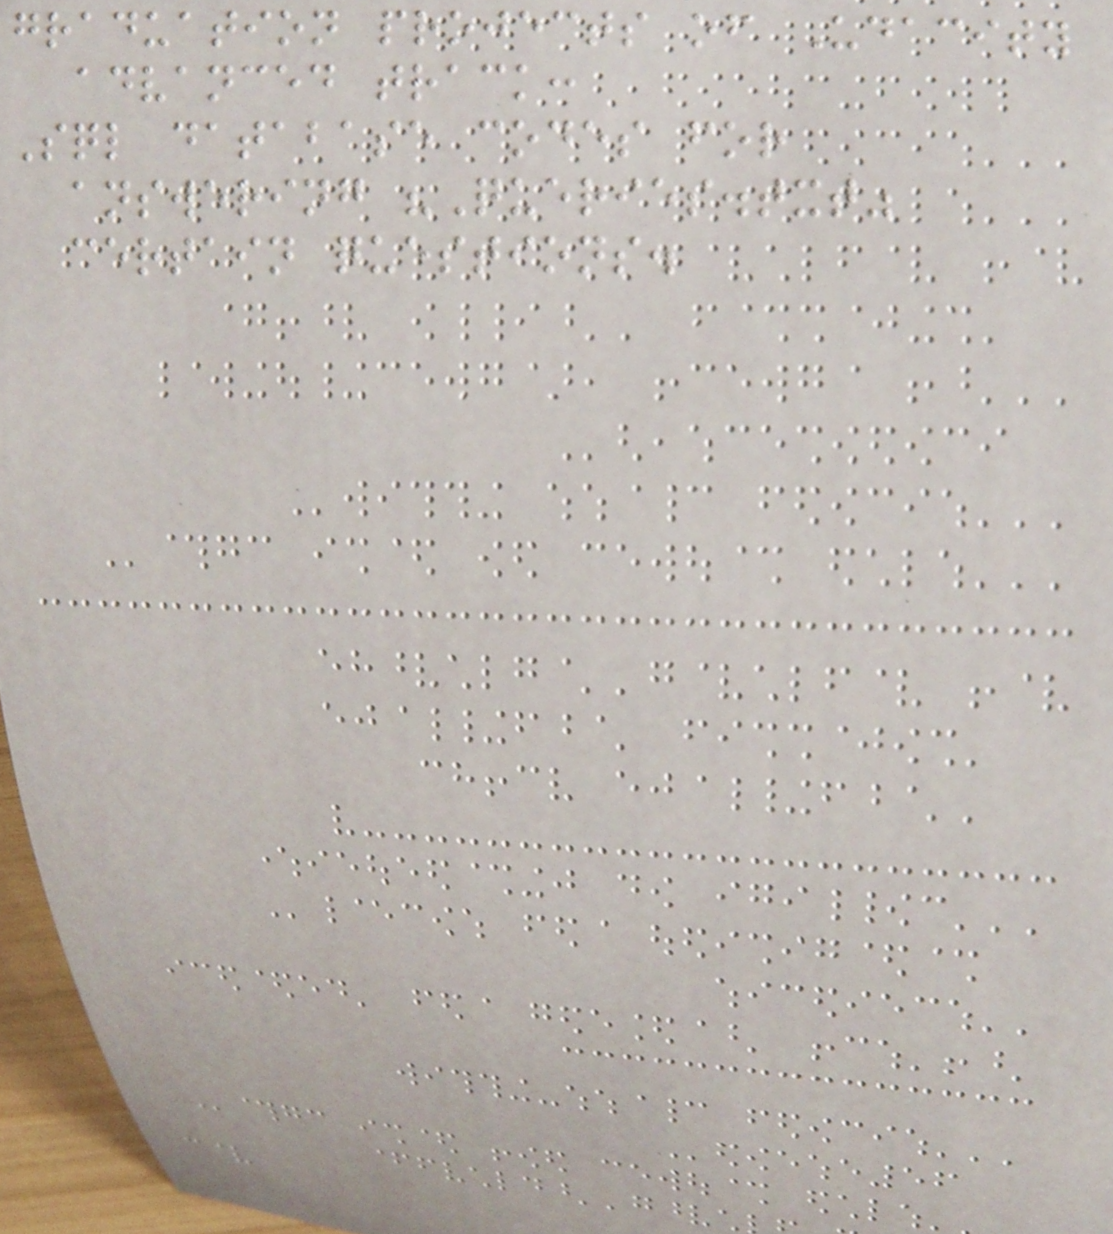graduation projects of Udacity
advanced track:
Sql database codes for
answering "Queries.txt"
certain questions.
